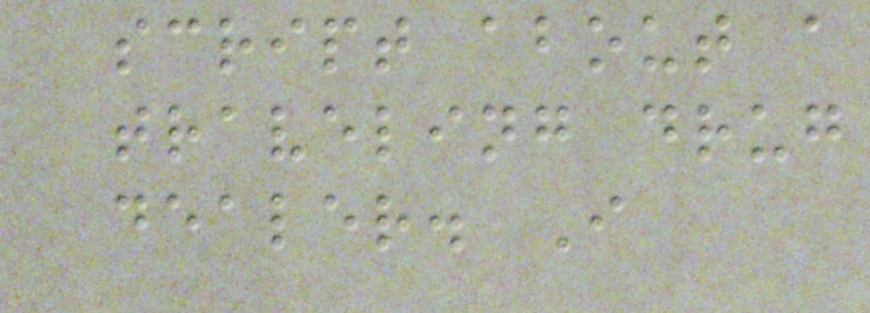script about a
traveling drug
dealer. I
